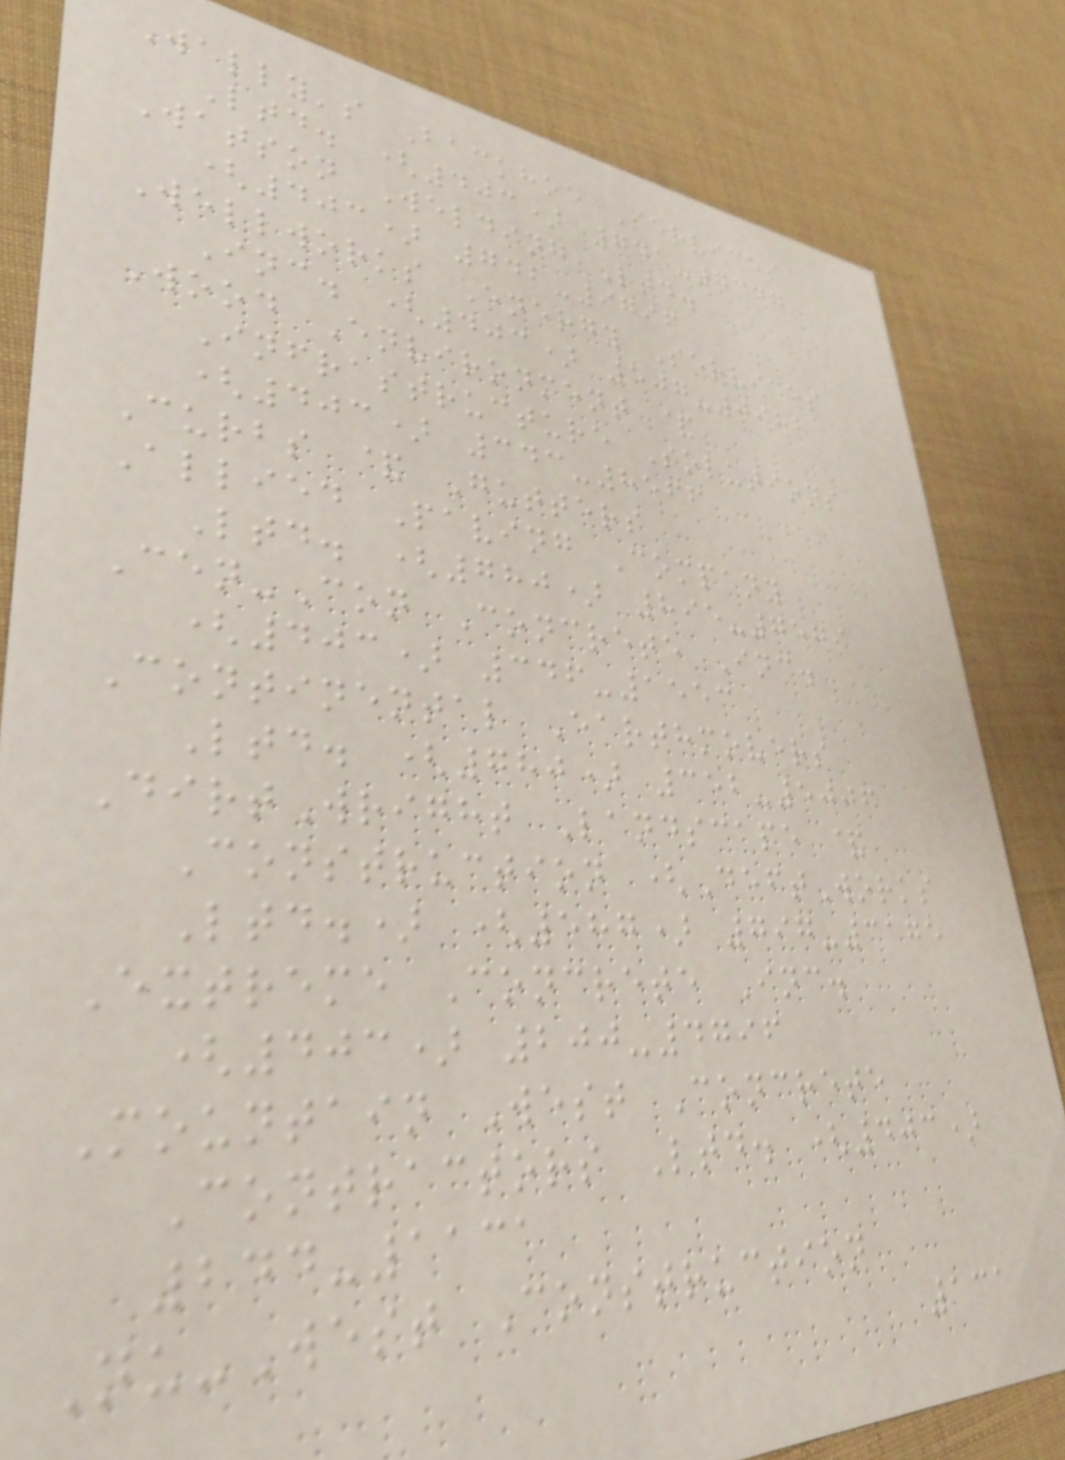Wally's Backhoe Services
Ltd. (403) 741-7347
Watson Welding Ltd.
(403) 742-9796
Wellworks Energy Services
Inc. (403) 507-0982
Wood Environment &
Infrastructure Solutions
(403) 343-8566
Curbs & Gutters
Allied Paving Company
Ltd. (780) 895-7579
Cen-Con Concrete Inc.
(403) 346-1553
Continental Earthmovers
Ltd. (780) 352-5006
DirtWright Landscape &
Construction (DeftWorks
Ltd.) (587) 797-3175
Extreme Concrete Inc.
(403) 200-4796
Mountain West Concrete
Contractors Ltd. (403)
244-1131
Nu-West Construction
131
